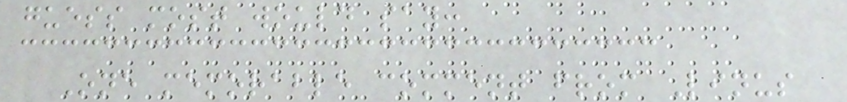guess most would say:
One memorable comment from Linus
